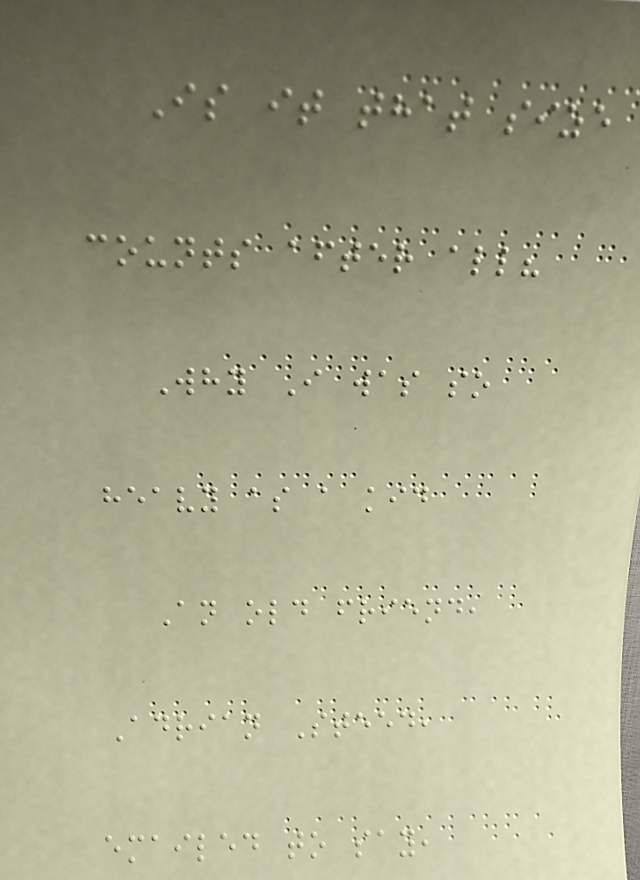Is it that size
counts after all?
Why I was so
heavy as a kid
An old friend,
Adrian Steed,
emailed to say,
